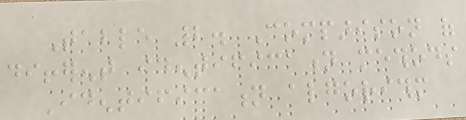Table 2. Comparison of
different identification methods
Identification algorithm
